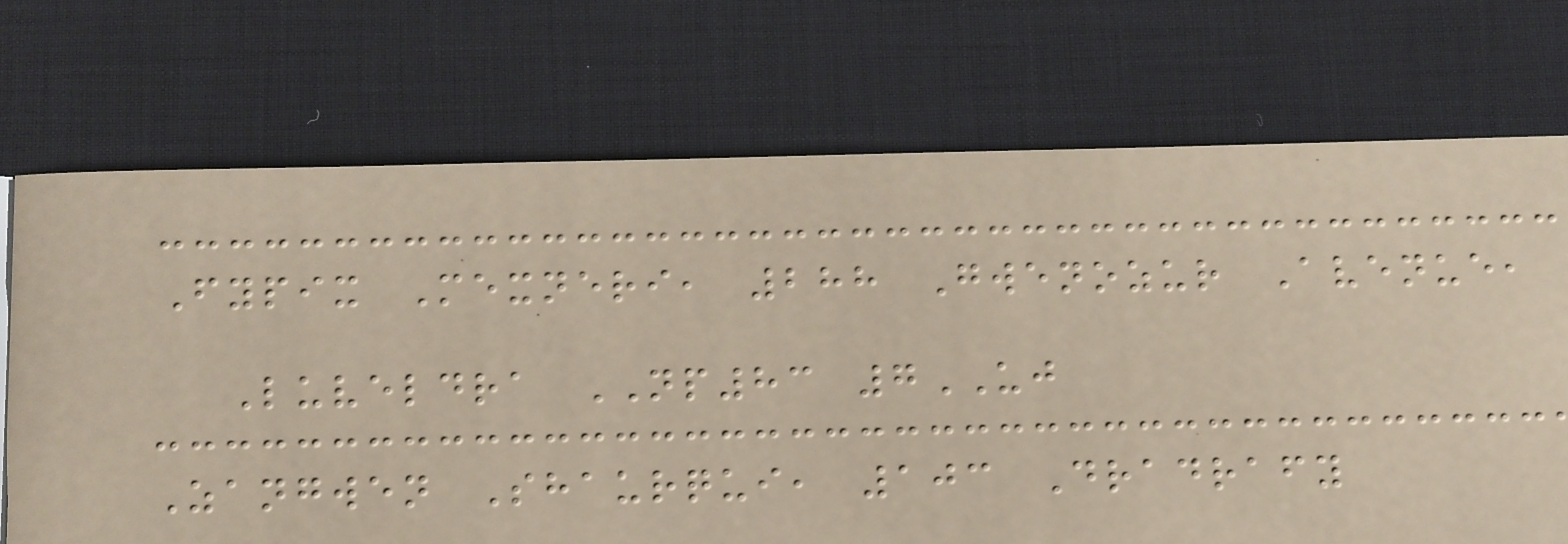Fypix Mexneri, 288 Gwenozur Avenue,
Luveldra NP83 7UJ
Zangwen Shaurqui, 103 Dradrafy
